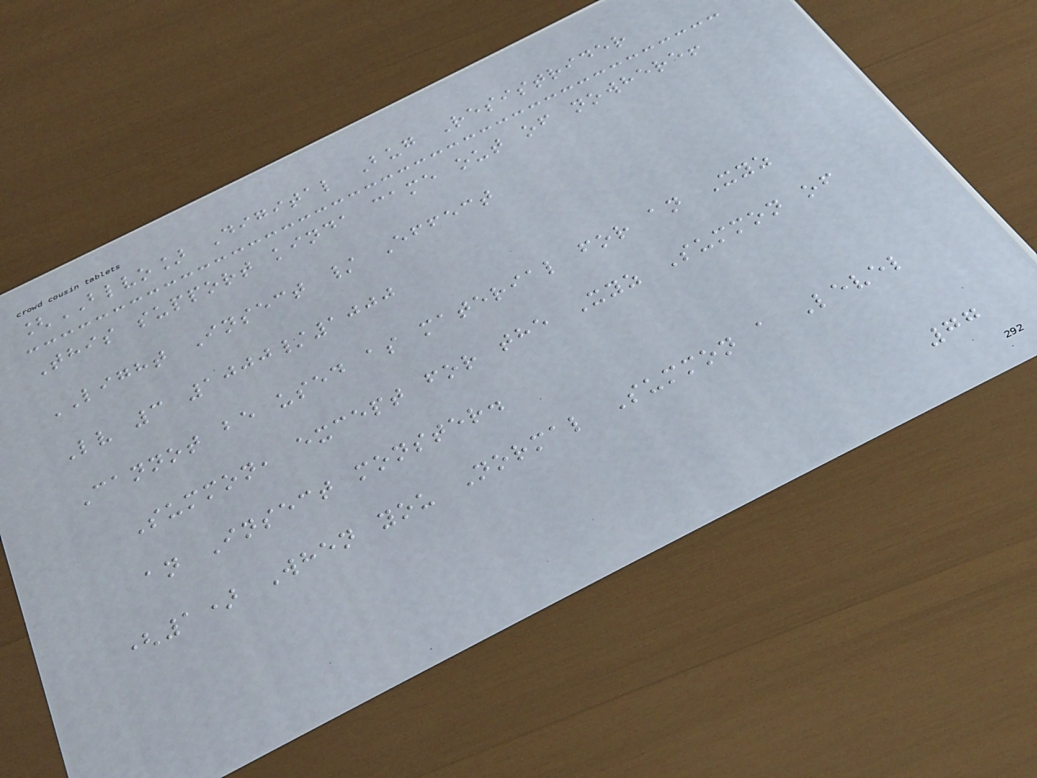[BLVO] Digital Bug Resistrider
This support kinda came out of nowhere!
LIGHT Insect / Effect
Lv 3 1000/1000
Cannot be used as material for an Xyz
Summon, except for the Xyz Summon of
an Insect monster.
(1) When you Normal Summon a Level
77
